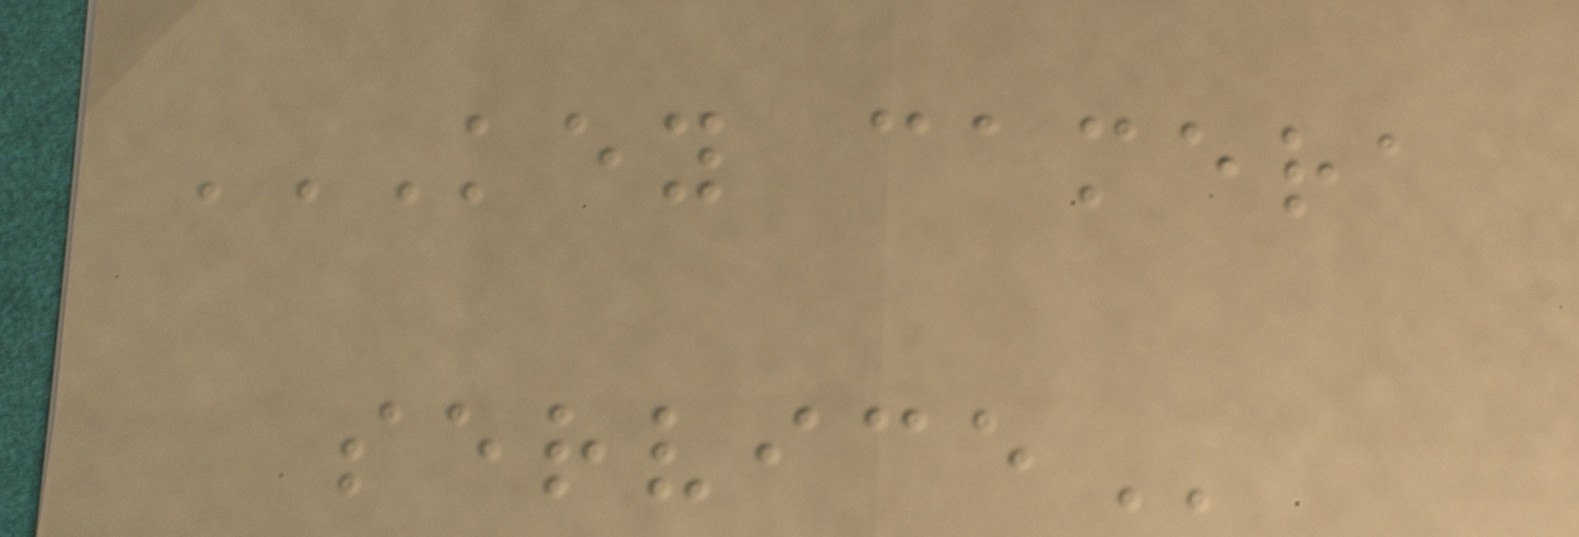KEY CAMERA
SERVICE
